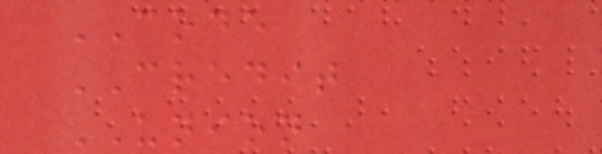CODE
CREDIT
UNION
